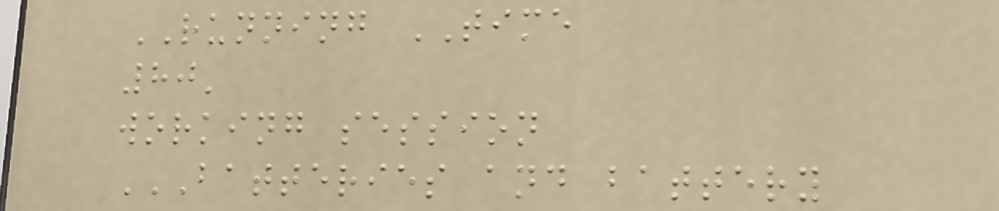RUNNING TIME
80'
working session
BATTERIES AND BATTERY
